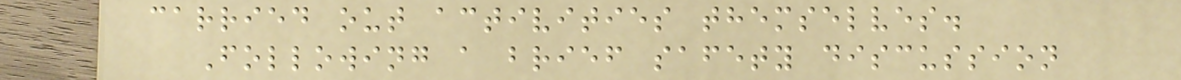carried out activities themselves.
Following a brief safety discussion
